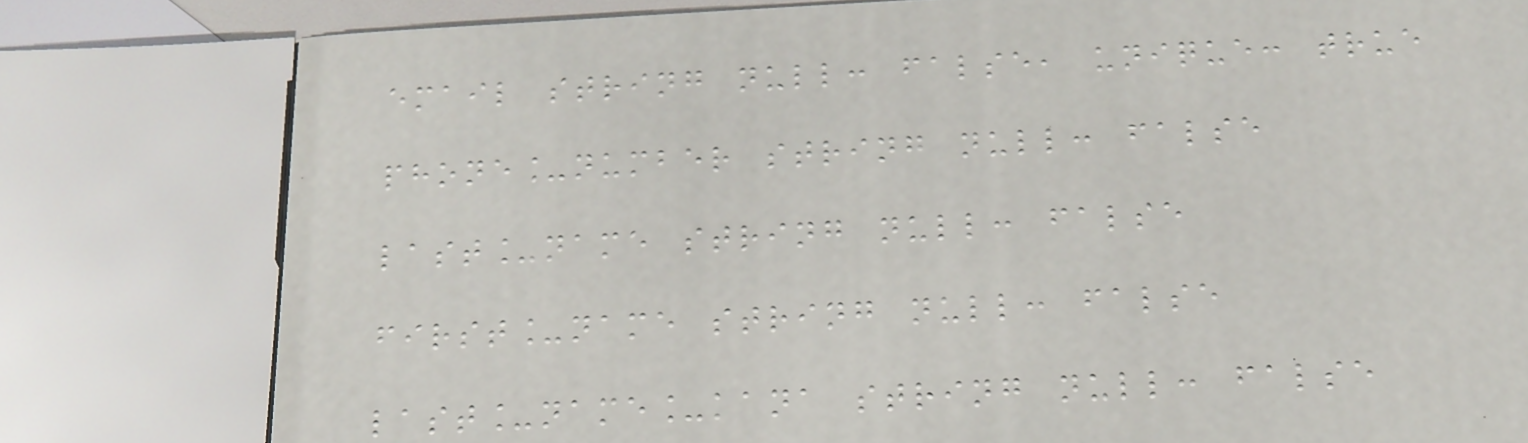email string null: false, unique: true
phone_number string null: false
last_name string null: false
first_name string null: false
last_name_kana string null: false
